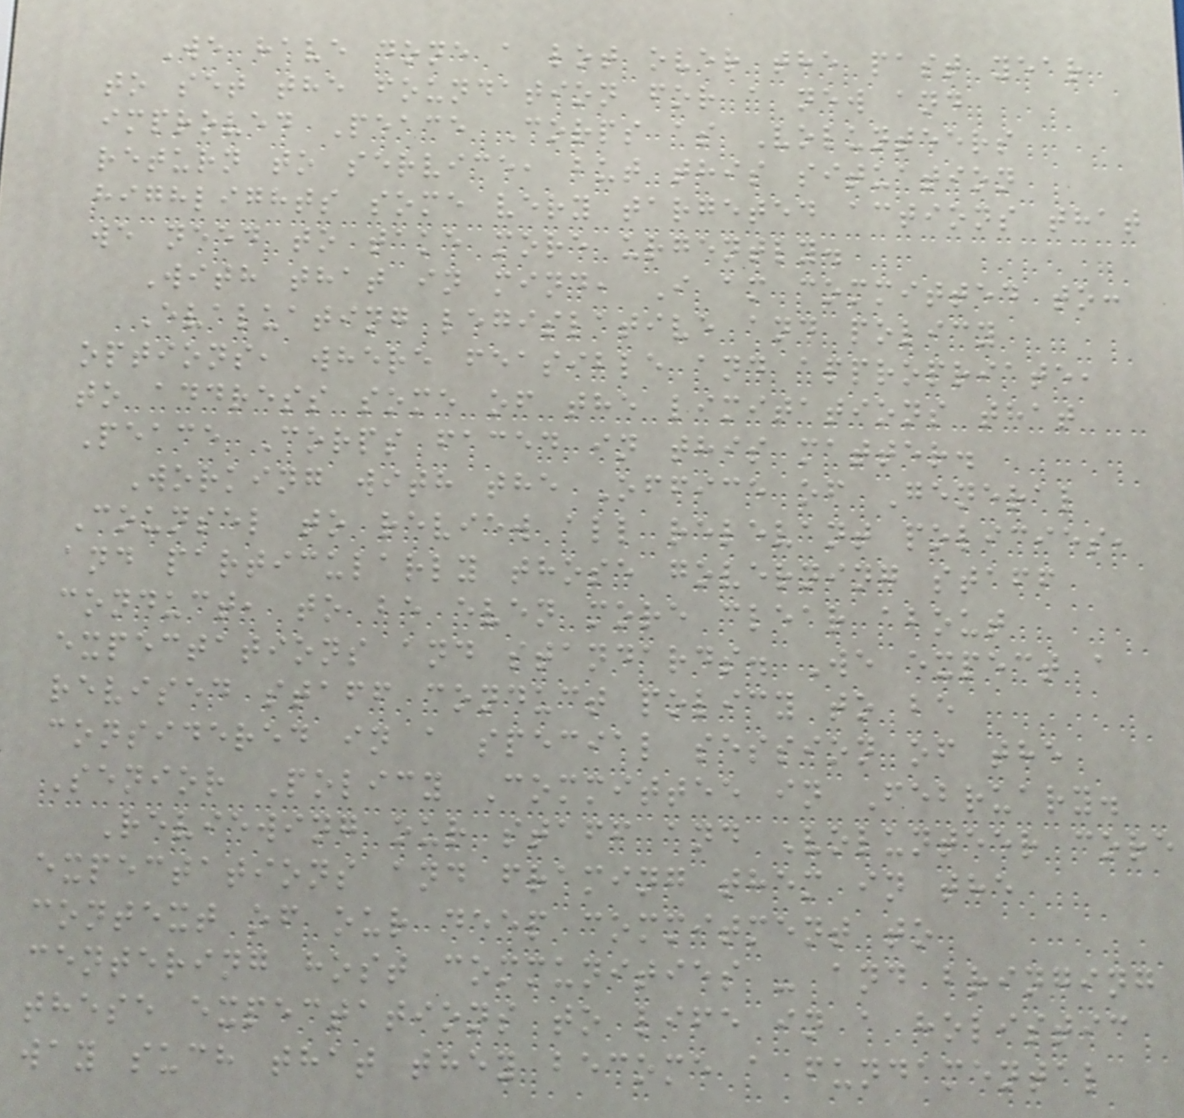We have done a lot over the past year
to set the foundation for a new and
improved Peace Corps as Volunteers
return to service, but this situation
highlights some very targeted actions that
we need to take more urgently.
With that in mind, I am committed to:
Evaluating legislative and policy
options, where feasible and appropriate,
to address some of the limitations that
Peace Corps faced in this matter.
Working with the Office of General
Counsel to review all relevant policies,
and particularly those governing staff
conduct, to be even more clear about
expectations and standards. We expect a
revised staff conduct policy to be
considered in a special session of the
Senior Policy Committee in February.
Reviewing our staff and Volunteer core
expectations and framing them in the
context of our deep commitment to
centering host communities - and bringing
these expectations to life in a holistic
way such that they become a fundamental
